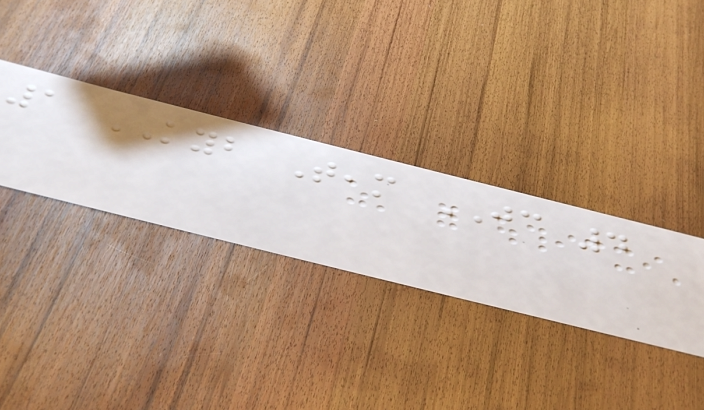1 KYB Team JC 4
